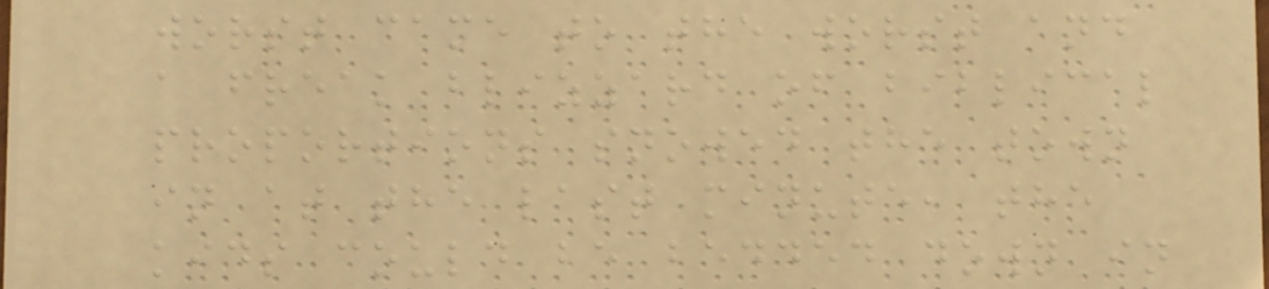worst came to the worst and
a freak blizzard of biblical
proportions snowed the town
in at the last minute, the
kids could be bedded down in
